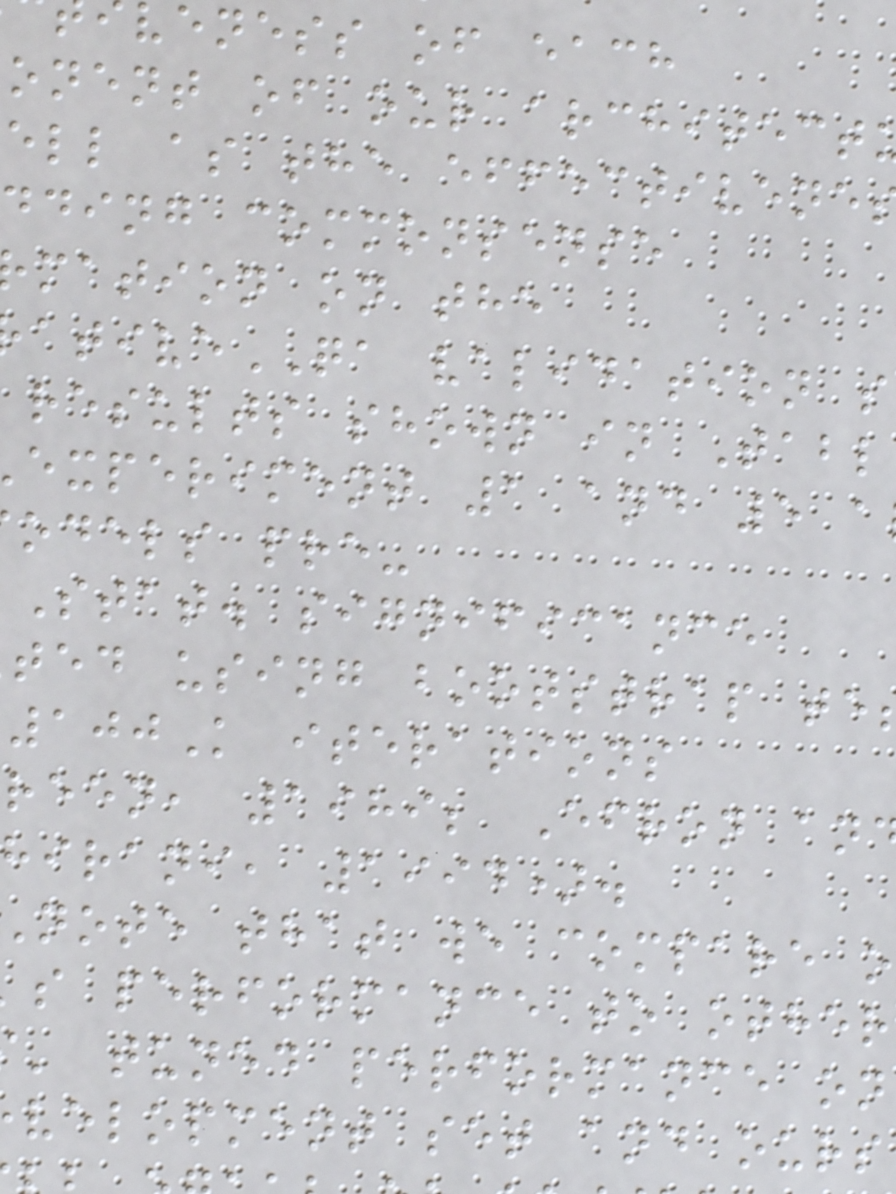veness of each
onent of our architect
ell as the effectivene
dding commonsense
mation on the
ativeQA validation s
results shown in Tabl
experiment 1 and 5 a
odels pre-
Stat. significance
ted using bootstrap te
100K iterations
reen, 1989; Efron an
hirani, 1994).
note that we compare o
s performance to other
' tuned performance on
velopment set and ours
